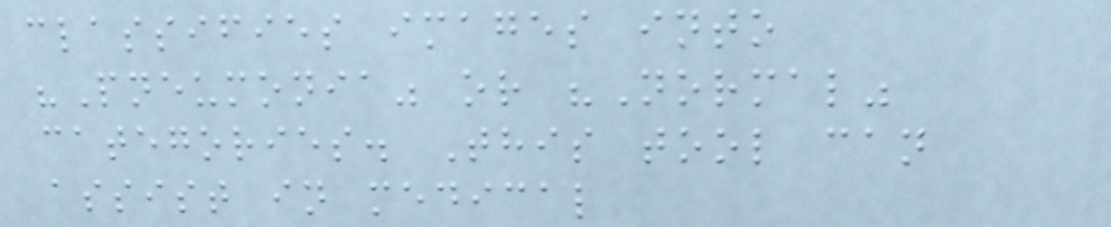classifies images into
"Pneumonia" or "Normal"
categories. This tool can
assist in medical
